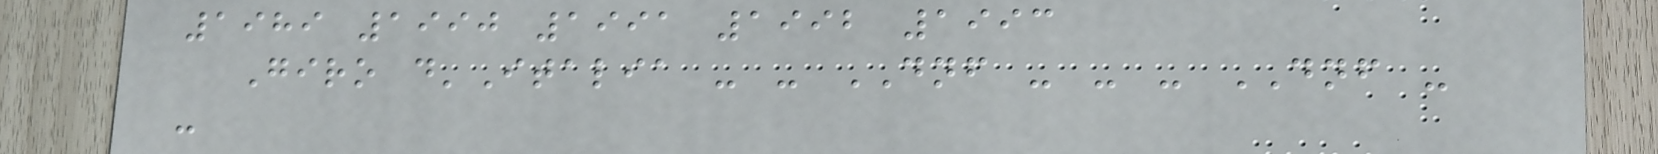1989 1990 1991 1992 1993
Giro d'Italia - - DNF - - - DNF -
-
